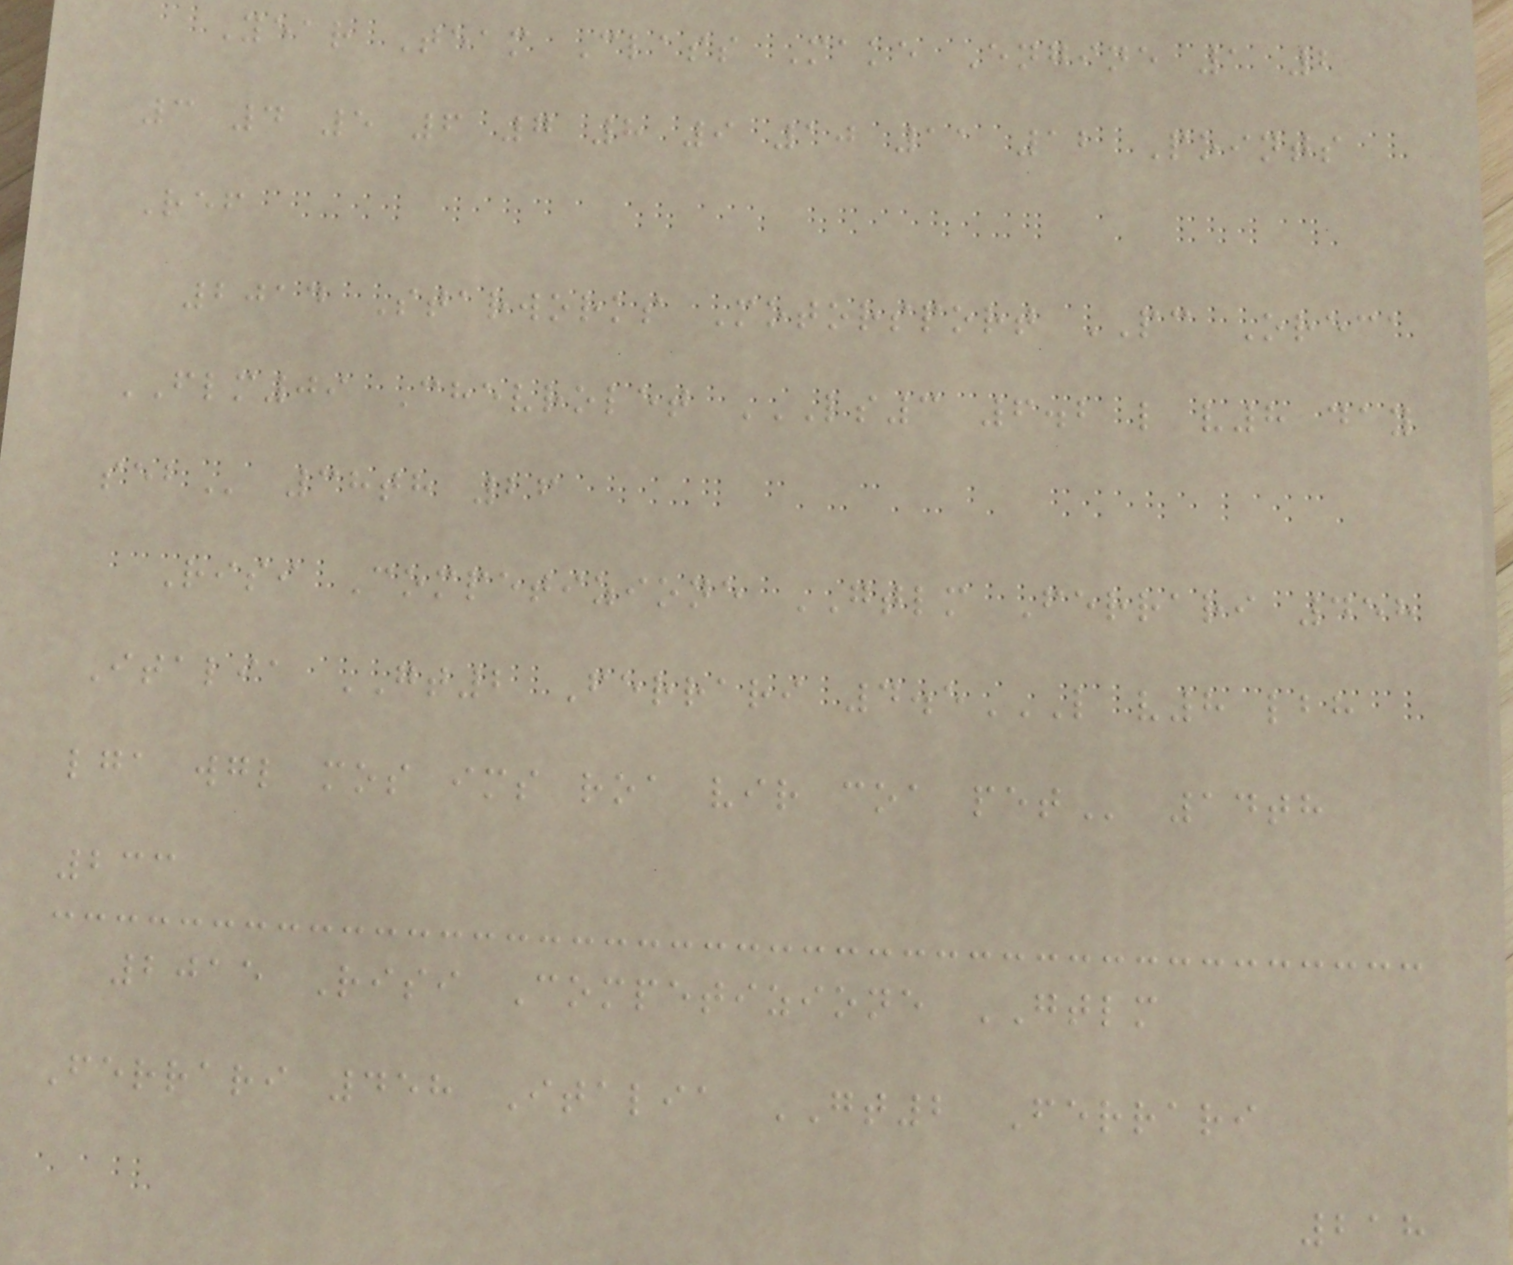Year Team Class Make Engine 1 2
3 4 5 6 7 8 9 10 11 12 Points
Ref
2014 Starworks Motorsport PC Oreca
FLM09 Chevrolet LS3 6.2 L V8 DAY
SEB 38th 26
Risi Competizione GTLM Ferrari 458
Italia GT2 Ferrari 4.5L V8 LBH
LGA WGL MOS IMS ROA VIR COA PET 14th
233
2015 Risi Competizione GTLM
Ferrari 458 Italia GT2 Ferrari
218
